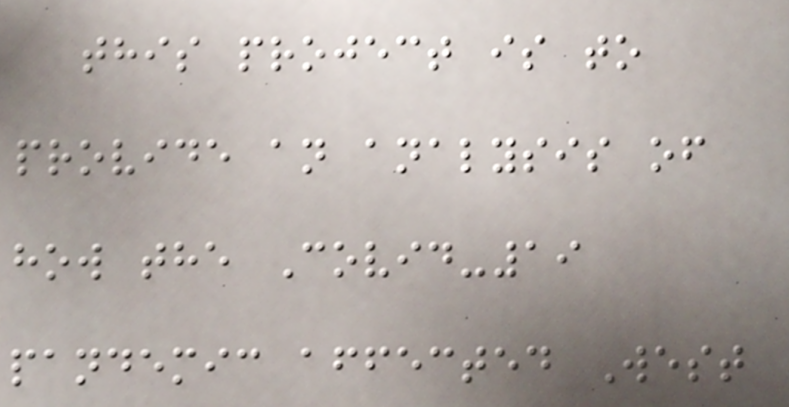this project is to
provide an analysis of
how the Covid-19
pandemic affected West
